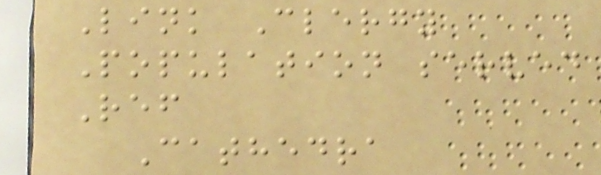Link Clergy
Population served
Ref
Cathedra
